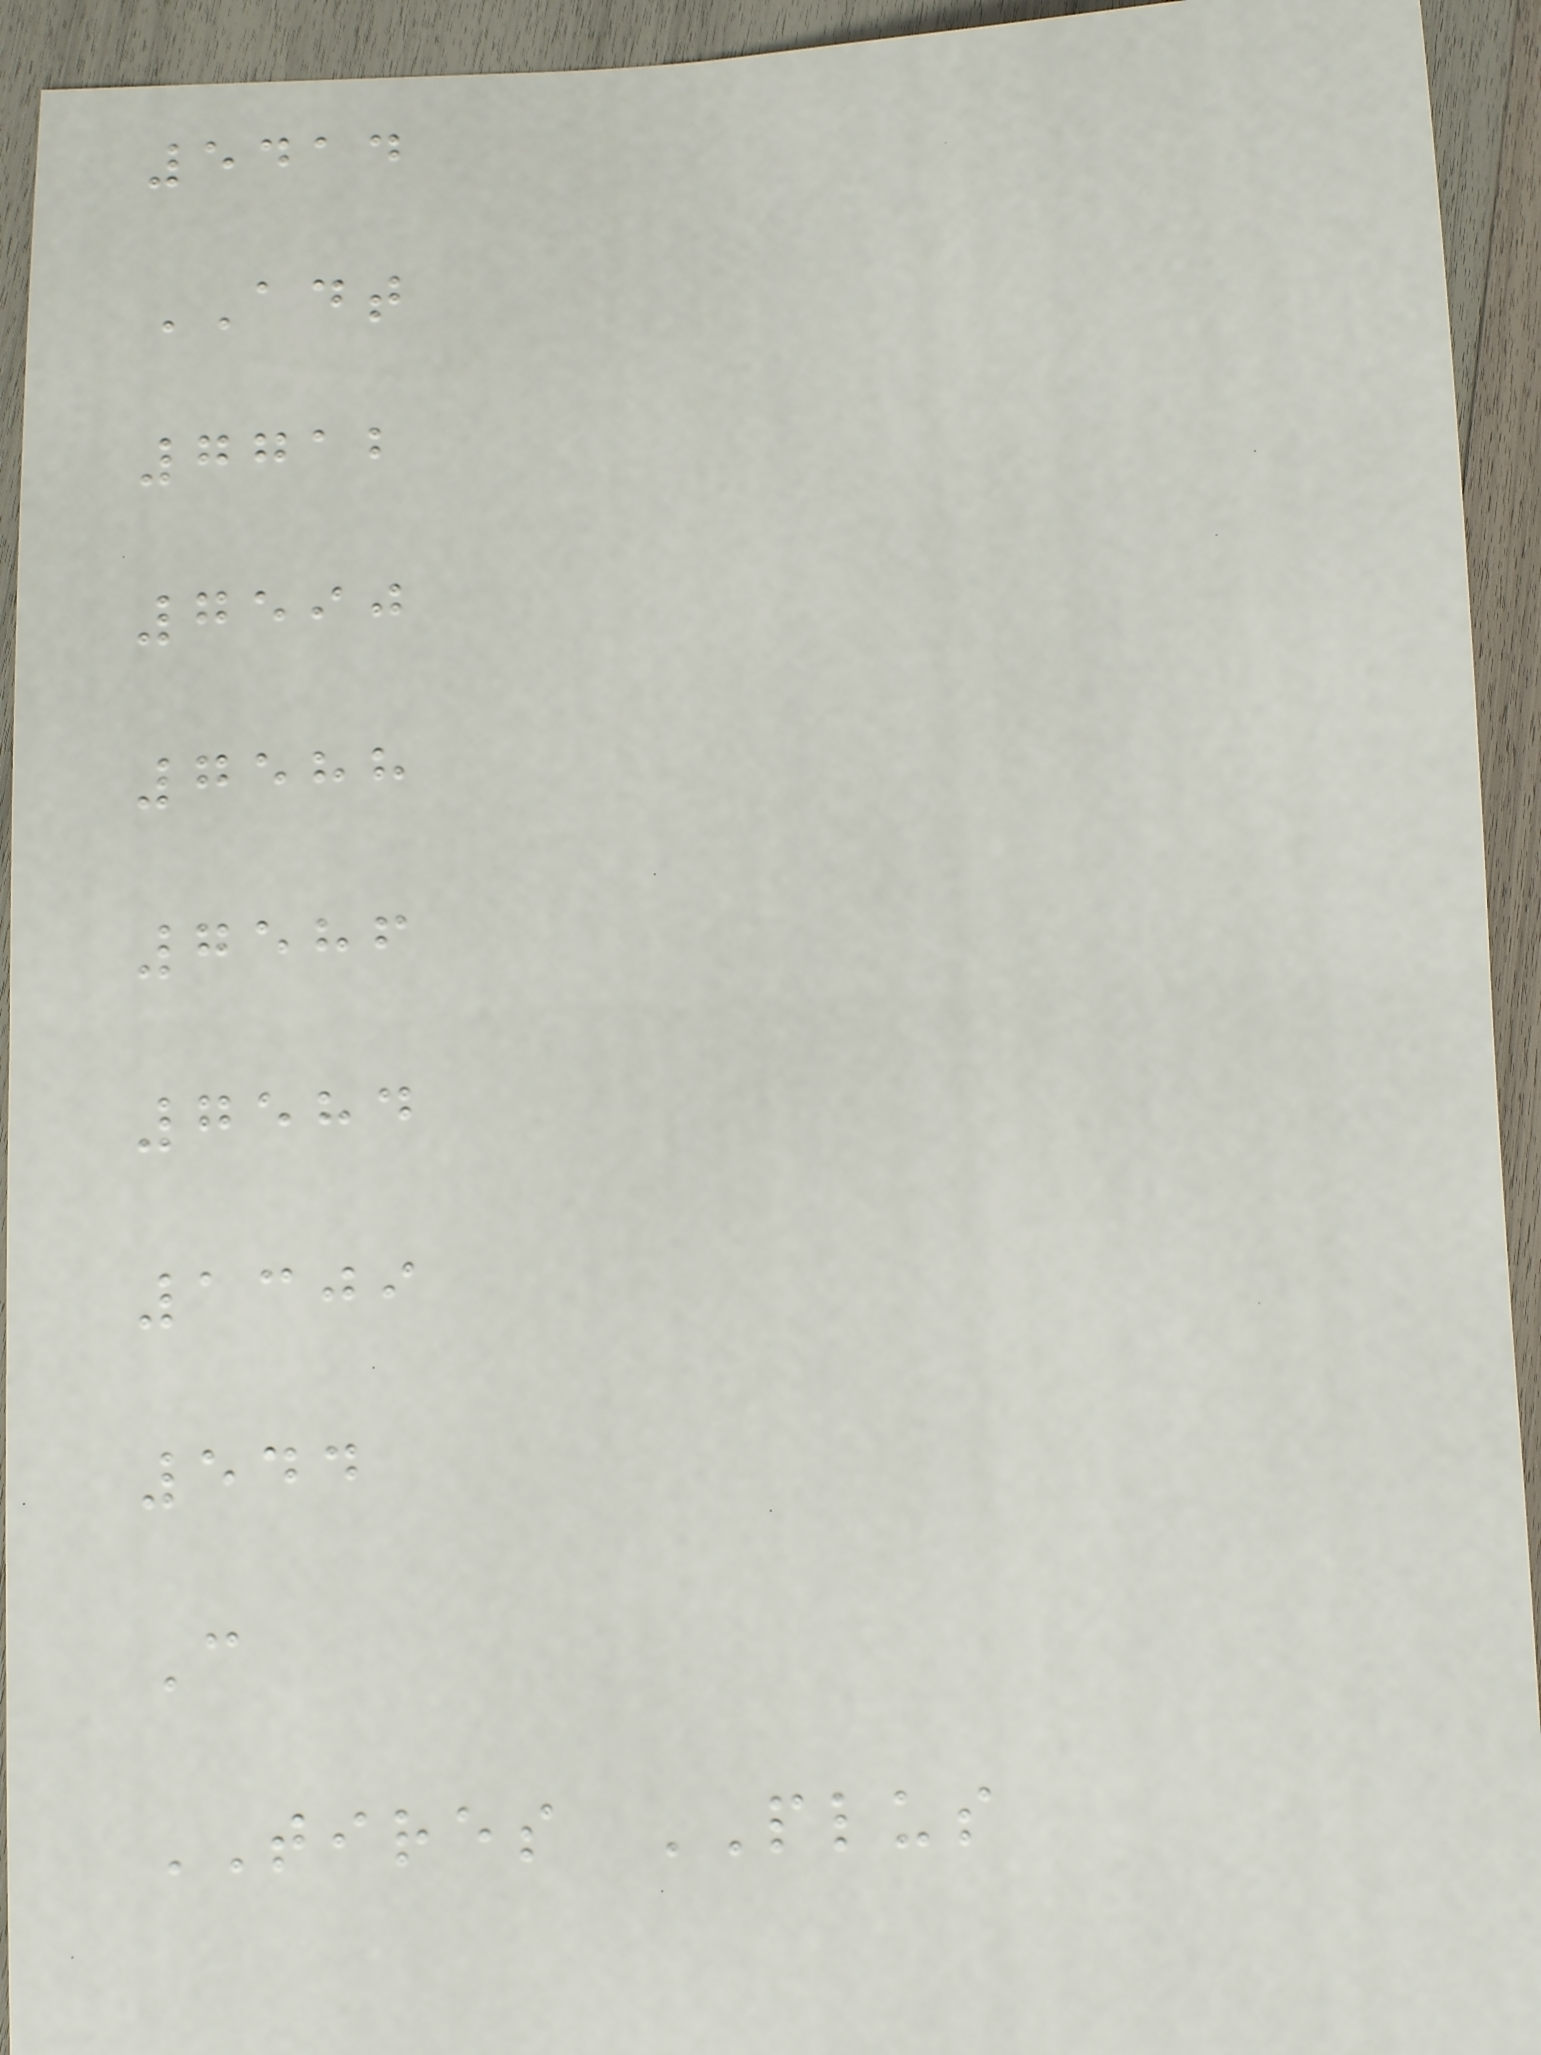5414
ADT
7712
7590
7588
7586
7584
1309
544
C
TIRES PLUS
